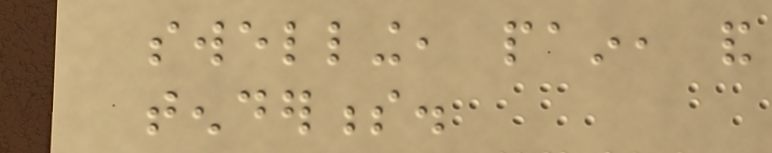swelling, pain, and
tenderness.
